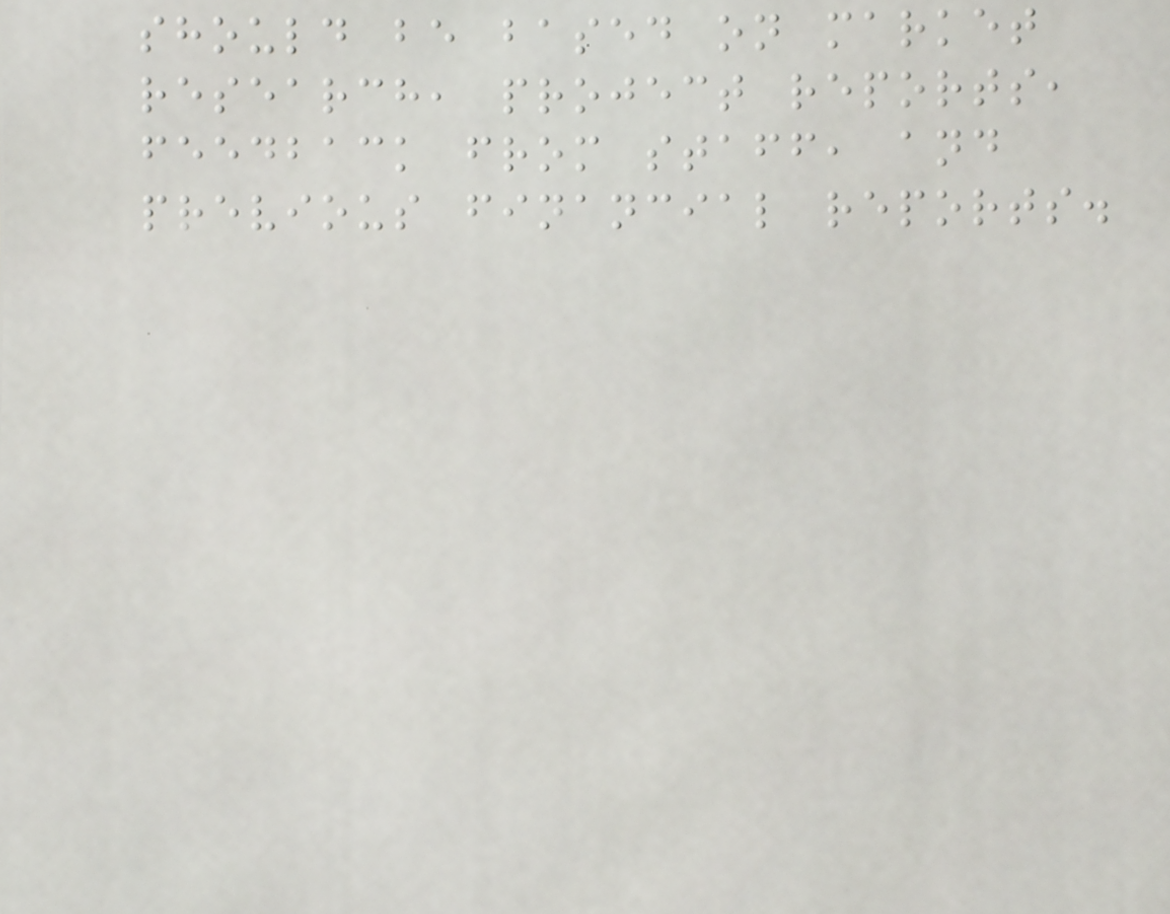should be based on market
research, project reports,
feedback from staff, and
previous financial reports.
